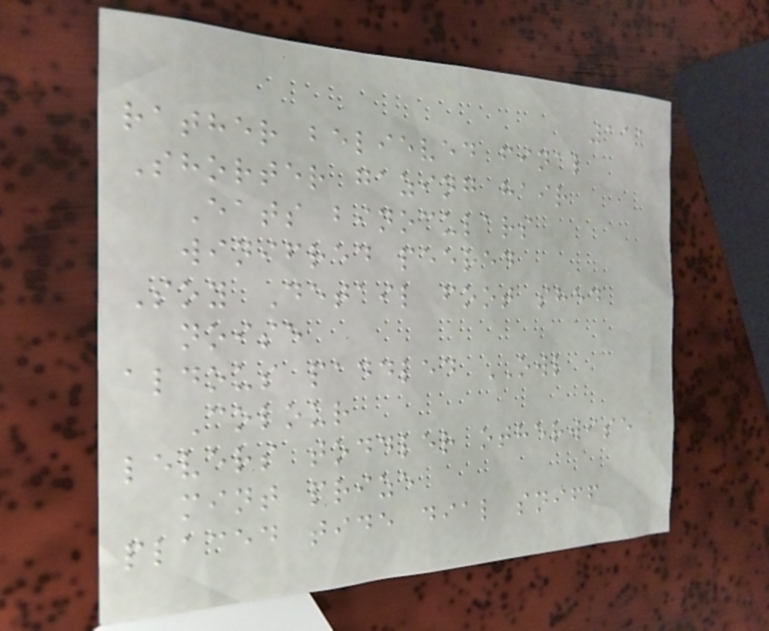111
rather believed final
Shorter gazing hair
Eats binoculars
winifred peered
Soy Detail foot shed
noise
aldous paddled OWL
Colour
levers toddler otherwise
mint prize
placed tide dial sniff
